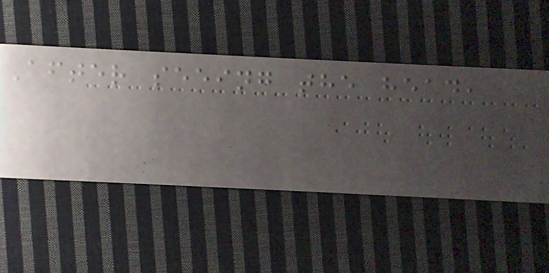After seeing the head,
